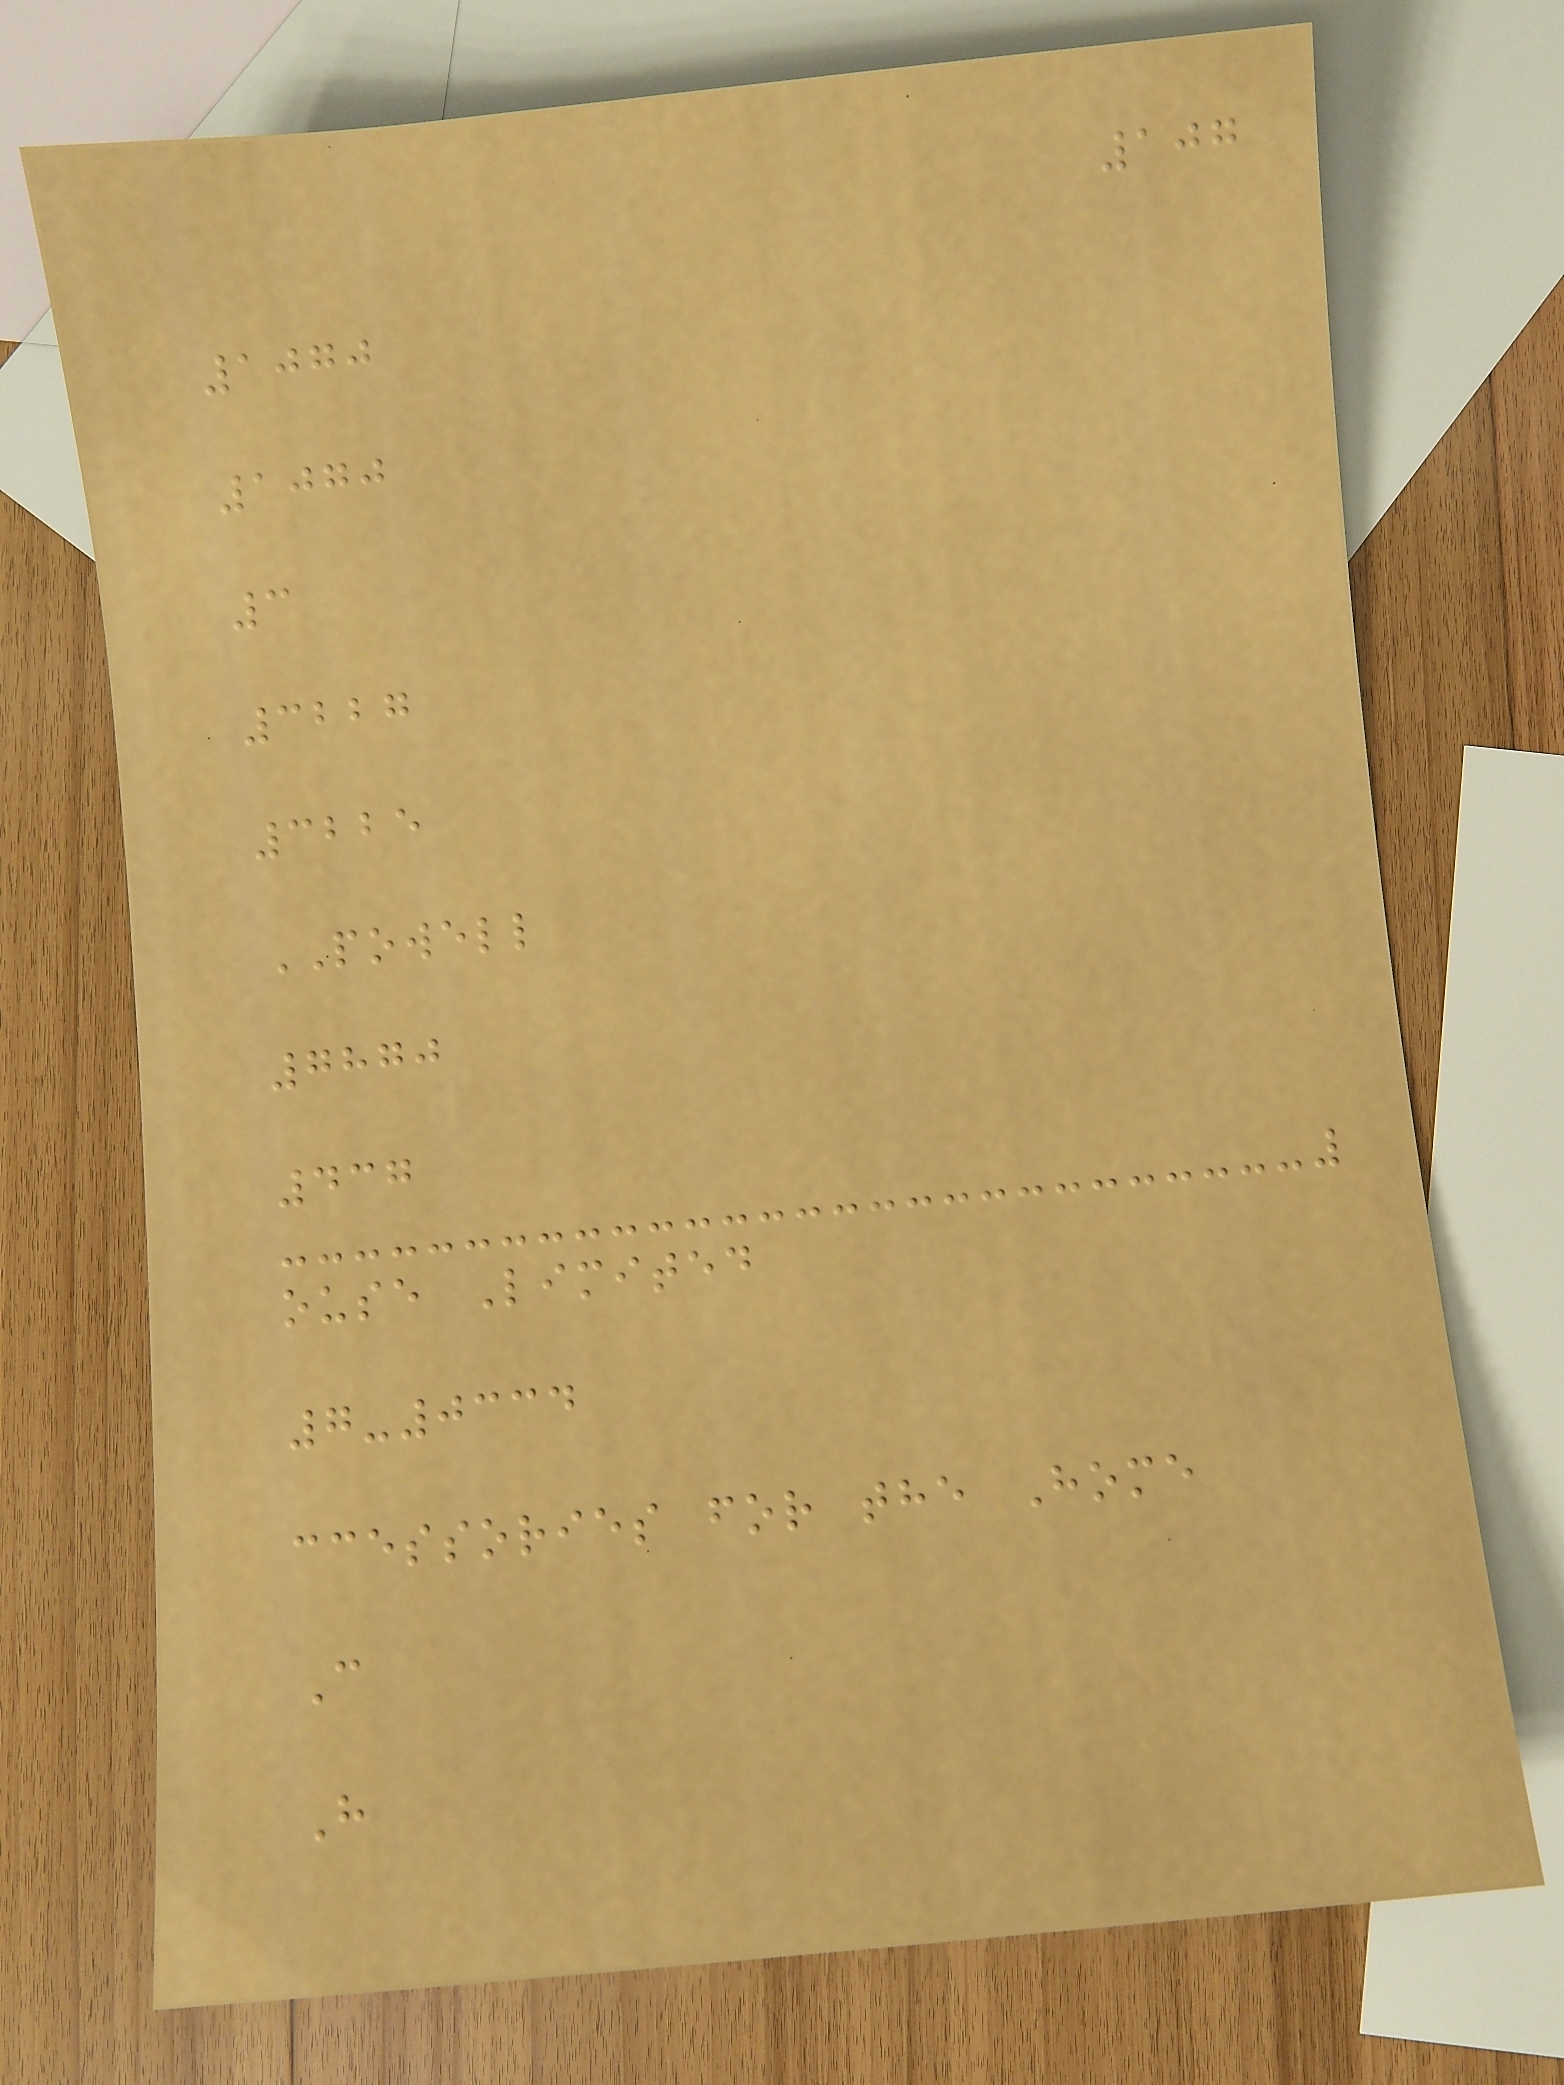107
1070
1070
3
3227
3225
POWELL
7870
437
ouse Limited
7-0334
ccessories for the Home
C
H
